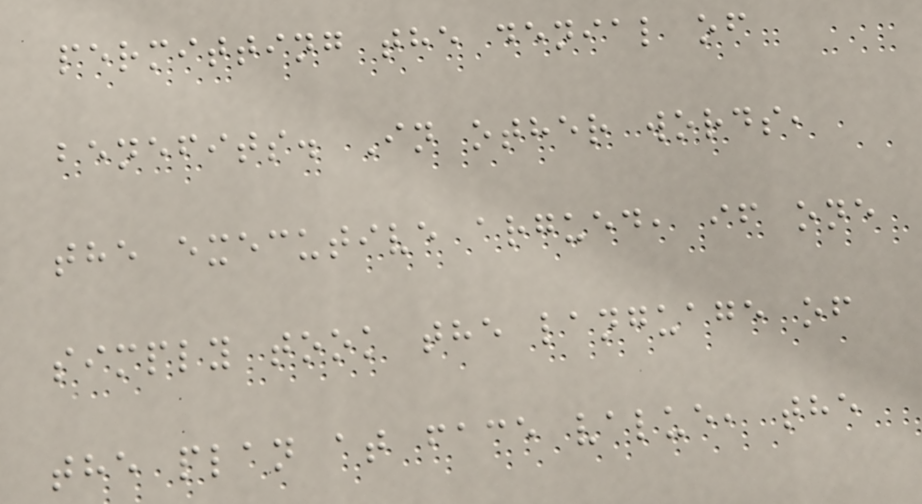permitting the denial of
benefits. In other words,
the executive argued, if one
simply took the language of
the plan at face value, the
